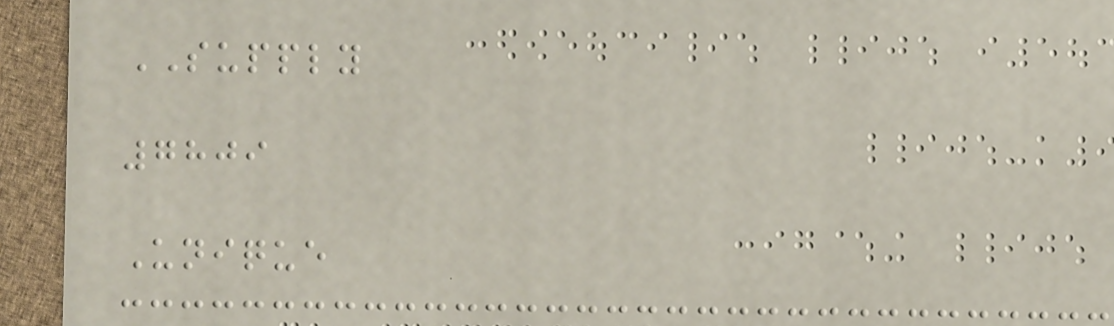SUPPLY
7809
Unique
